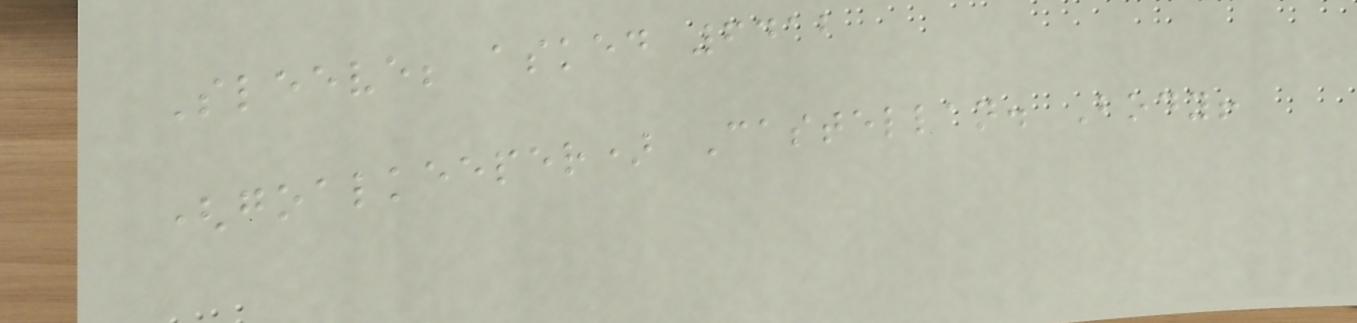Sleeve; asked 6412
(goalkeeper) Castellan. Body!
